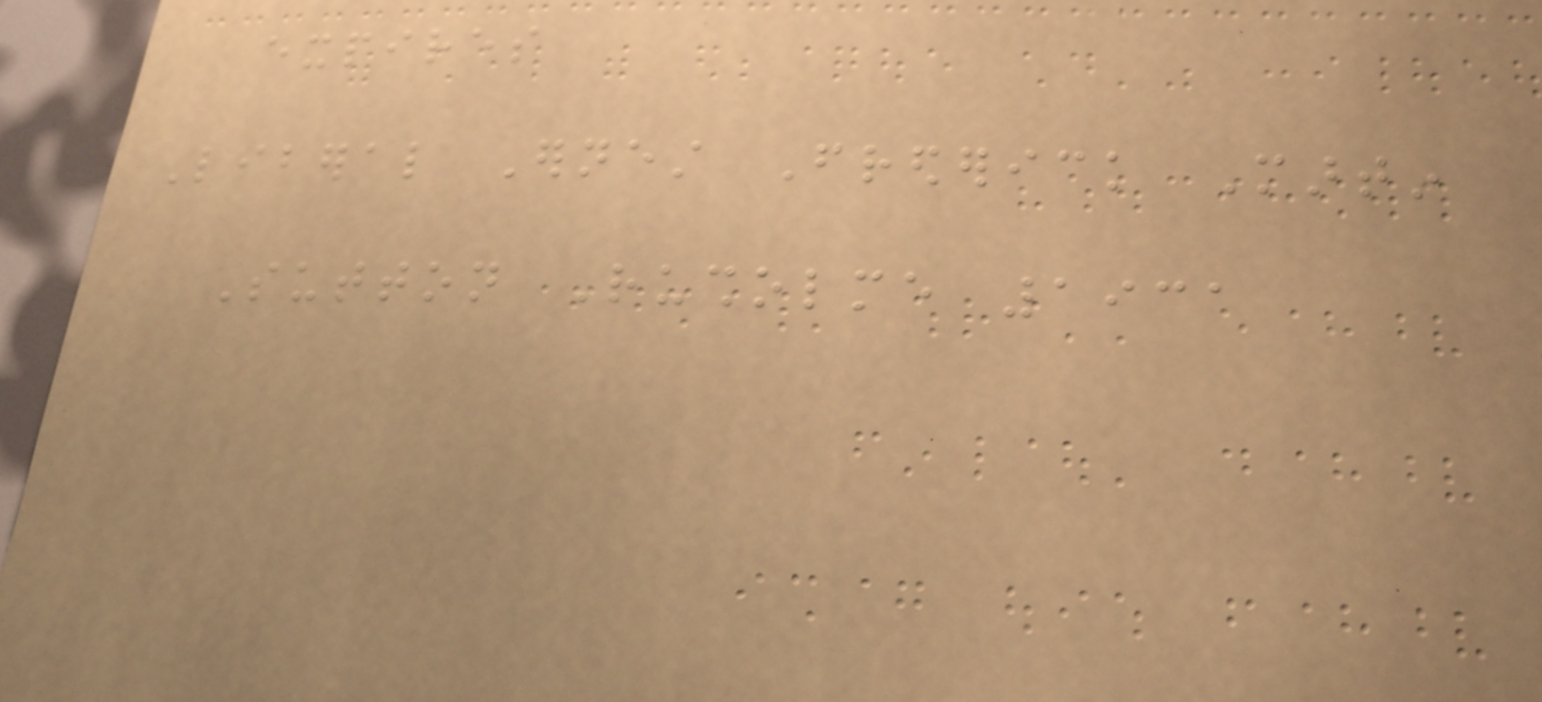expires
Liberal Ernest Frederick Martin
Sutton Rusholme 1931
